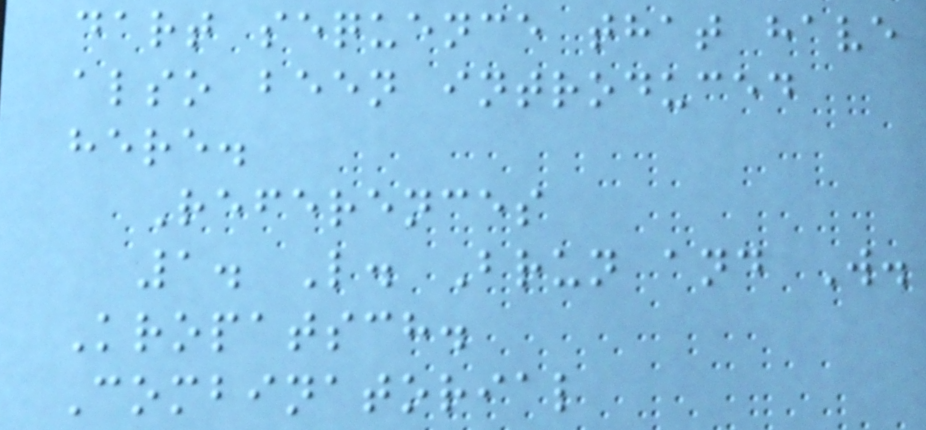dart sequence that have
also been introduced
here.
References
1. L. Brun and W.
Kropatsch.
Combinatorial
